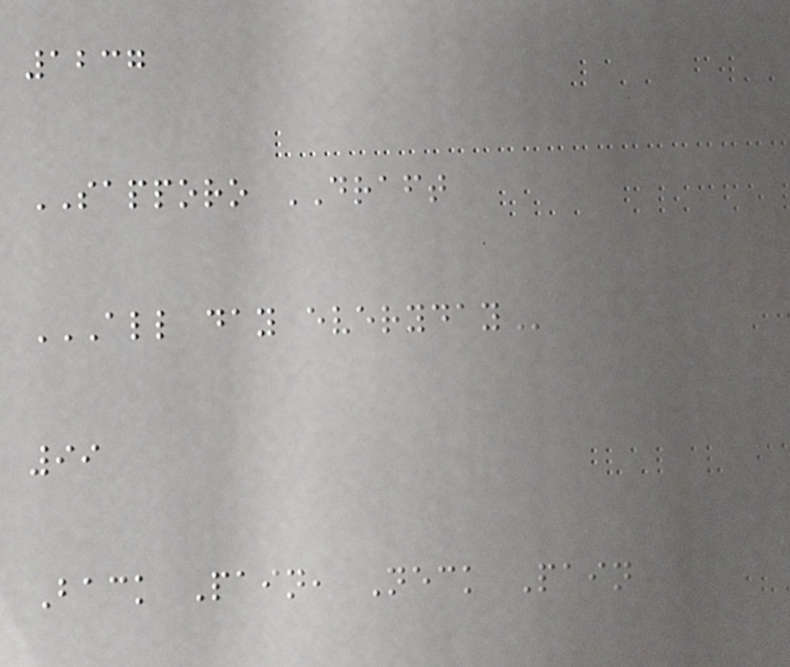1237
SAPPORO DRAFT
ALL DAY EVERYDAY
99
Back Pain, Neck Pain
